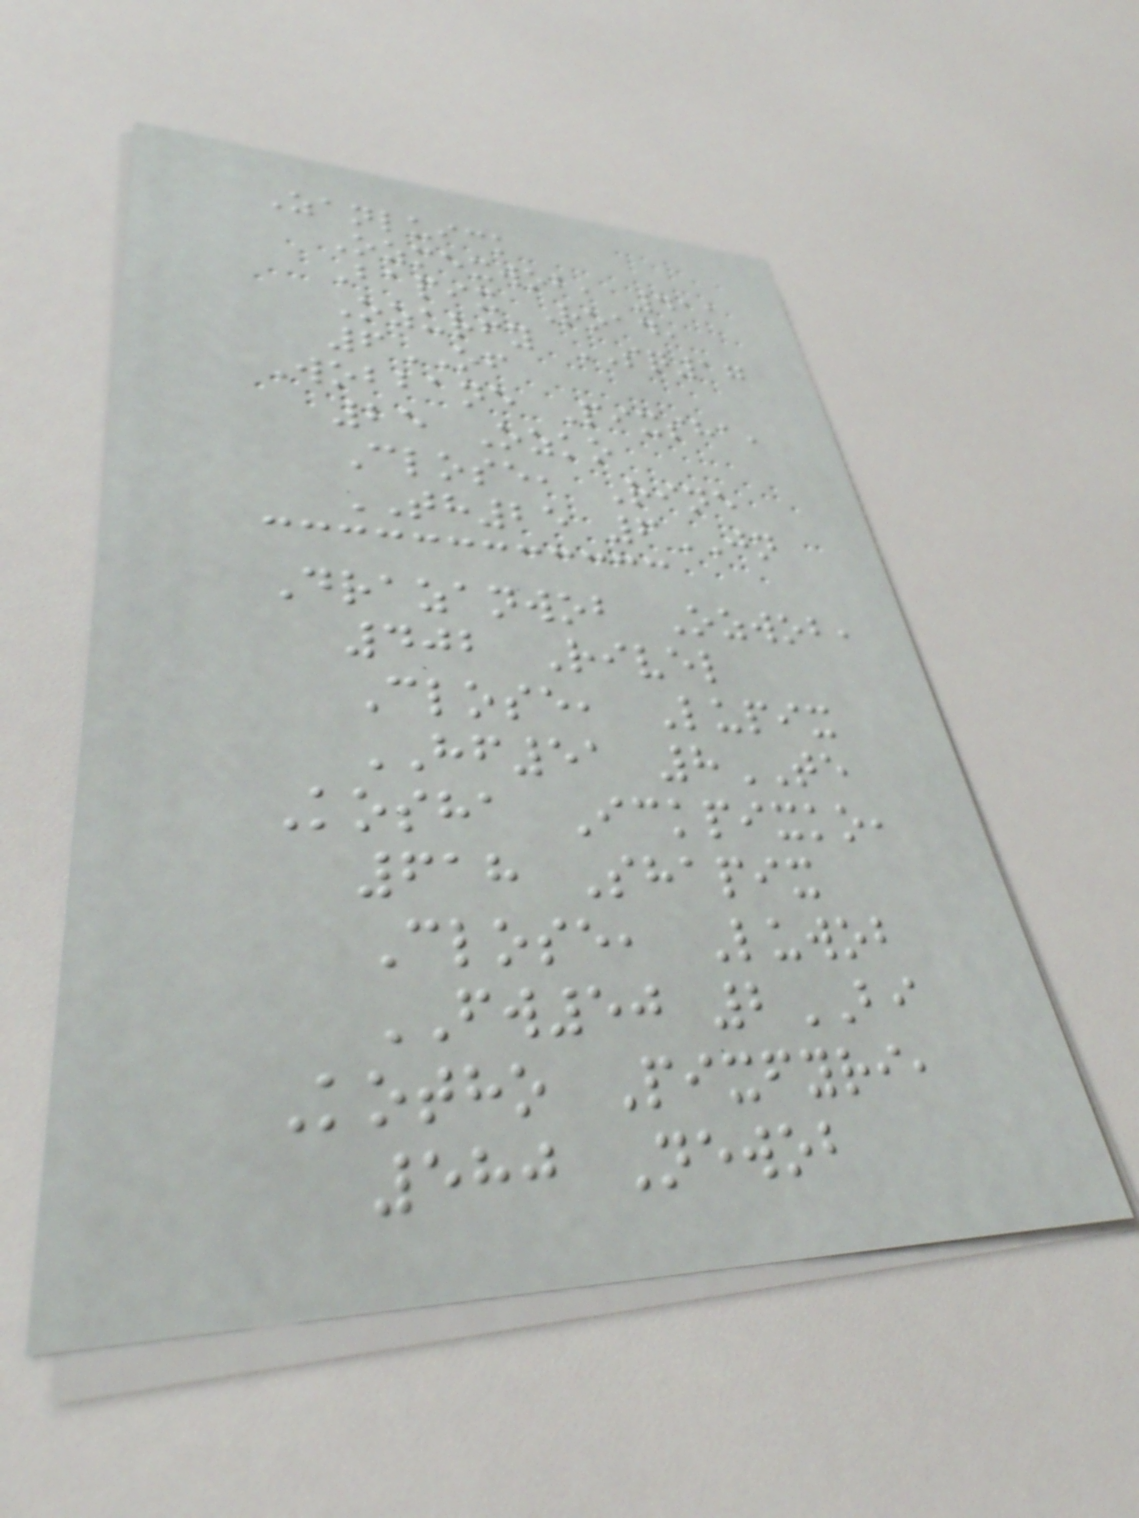Zanluick
Ozmexwob, 411
Bapix Road,
Ozurfy SQ17
6OF
Wobbane Pixsha,
25 Ozko
Close, Rine
TH25 6JN
Drazanwob Ozwob,
402 Rivel
Close, Lupix
HF51 8TE
Kosha Ickpixko,
618 Shapix
Close, Luwob
FW50 2BI
Kotho Pixfyri,
580 Newob
